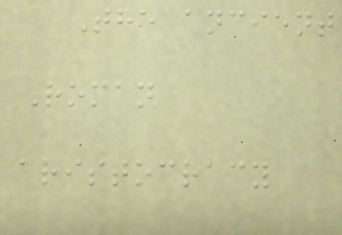The ancient
Roman
aristocracy
